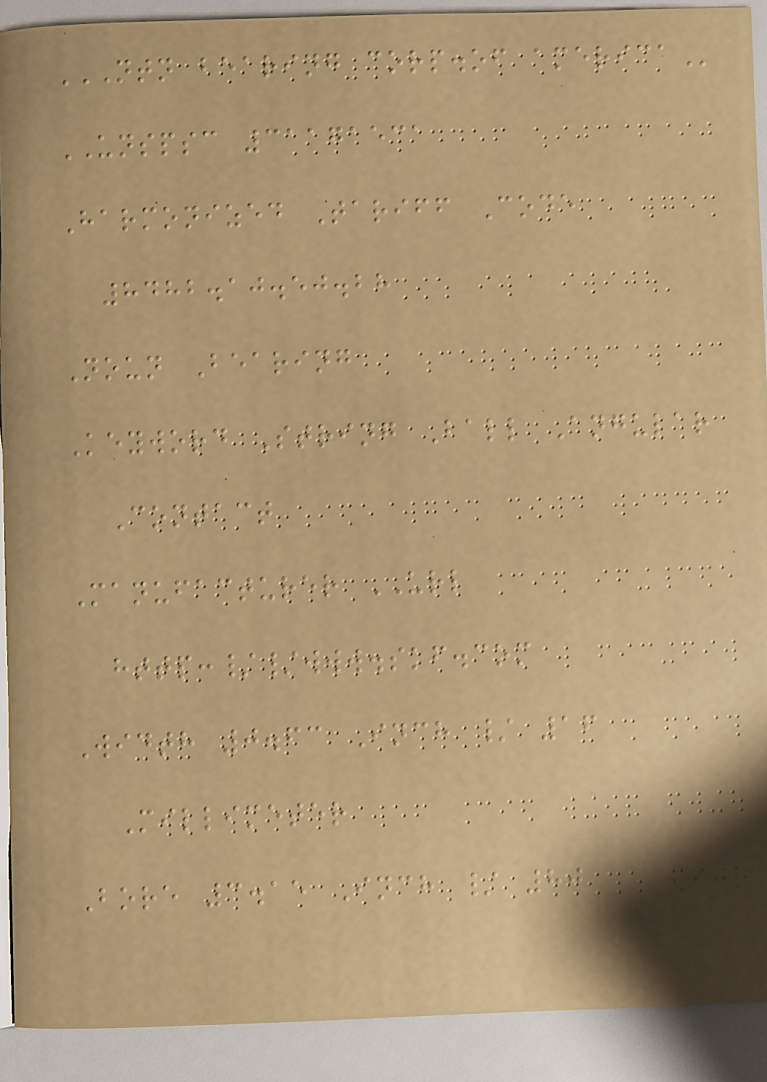NTN BEARING CORP.OF AMERICA
UNSPSC 31171531
Harmonized Tariff Code
8482.10.50.28
Noun Bearing
Keyword String Ball Angular
Contact
Manufacturer URL
http://www.skf.com
Width 0.63 Inch / 16
Millimeter
Bore 3.15 Inch / 80
